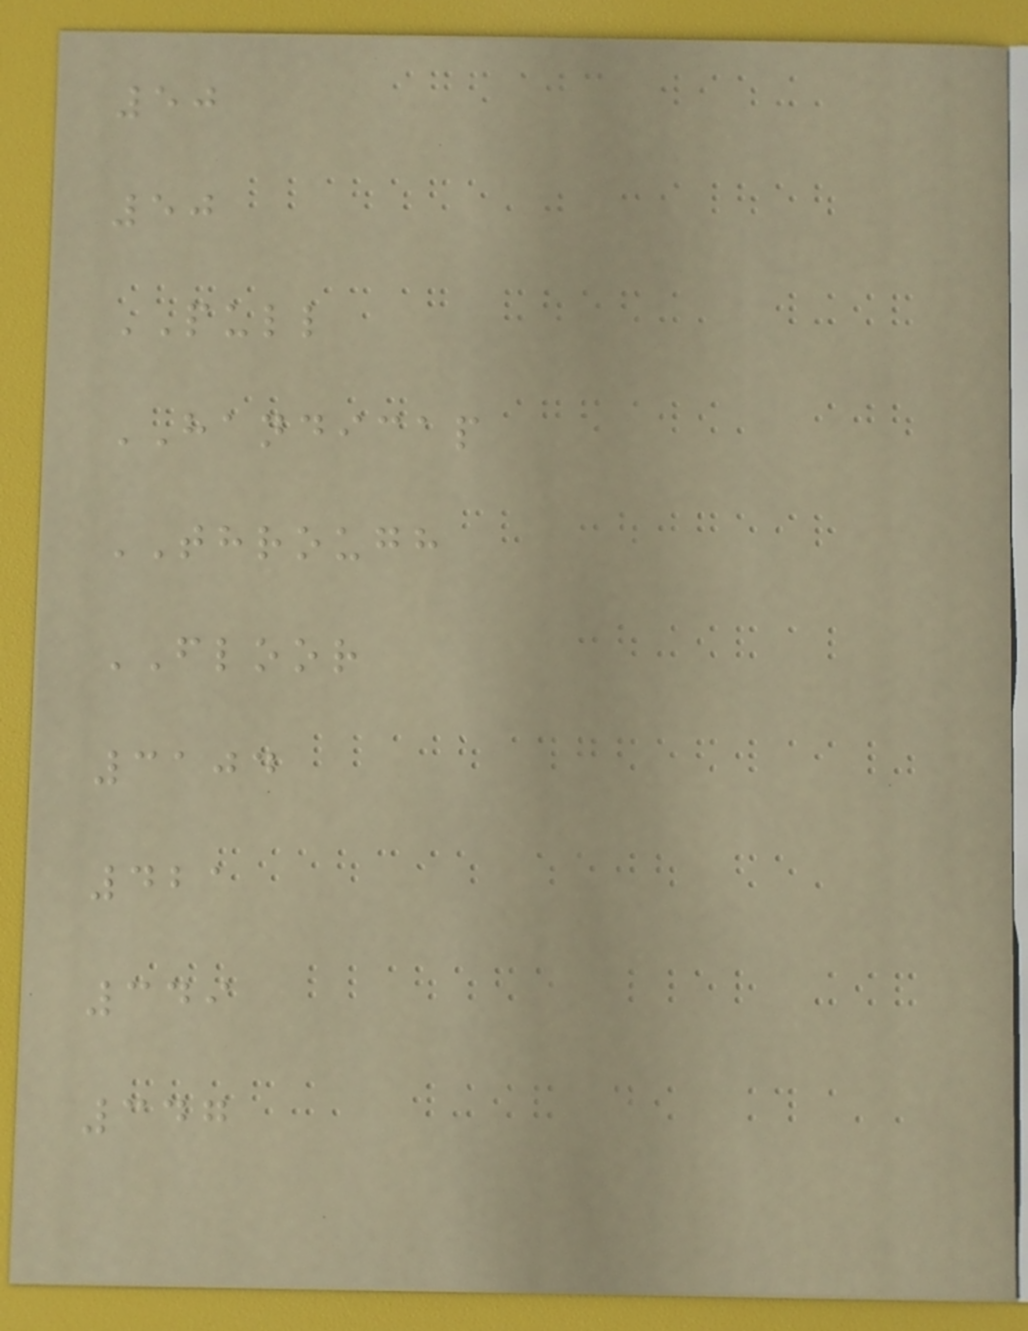50
50
PULL
HANDICAP
THROUGH
FLOOR
3104
421
349
347
